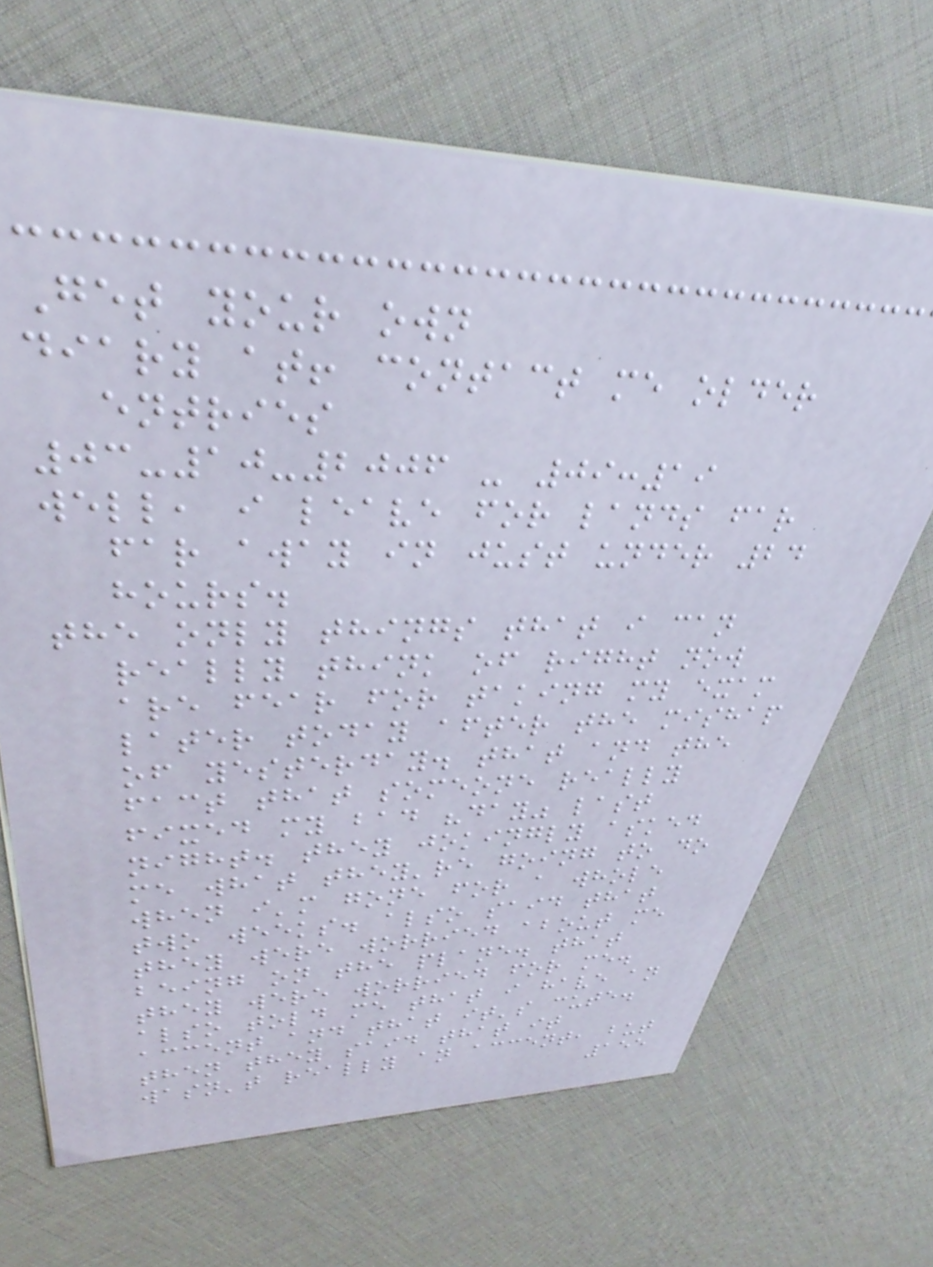Get your own
diary at! contact me older
entries
03-10-2006 - 09:19
well, i leave for lands far
far away in just under 24
hours.
the only things that i can
really think of right now
are fear for taking my exam
later today after the mishap
of yesterday. that and the
fact that someone really
fixed my bad "day" last
night. they jokingly asked
me what they're going to do
when i'm gone for a whole
two weeks. also said that
they were worried about me
being on the plane. that
they were worried for me.
also told me that i have an
accent and that it's cute.
then they said that it
wasn't really an accent, but
155
